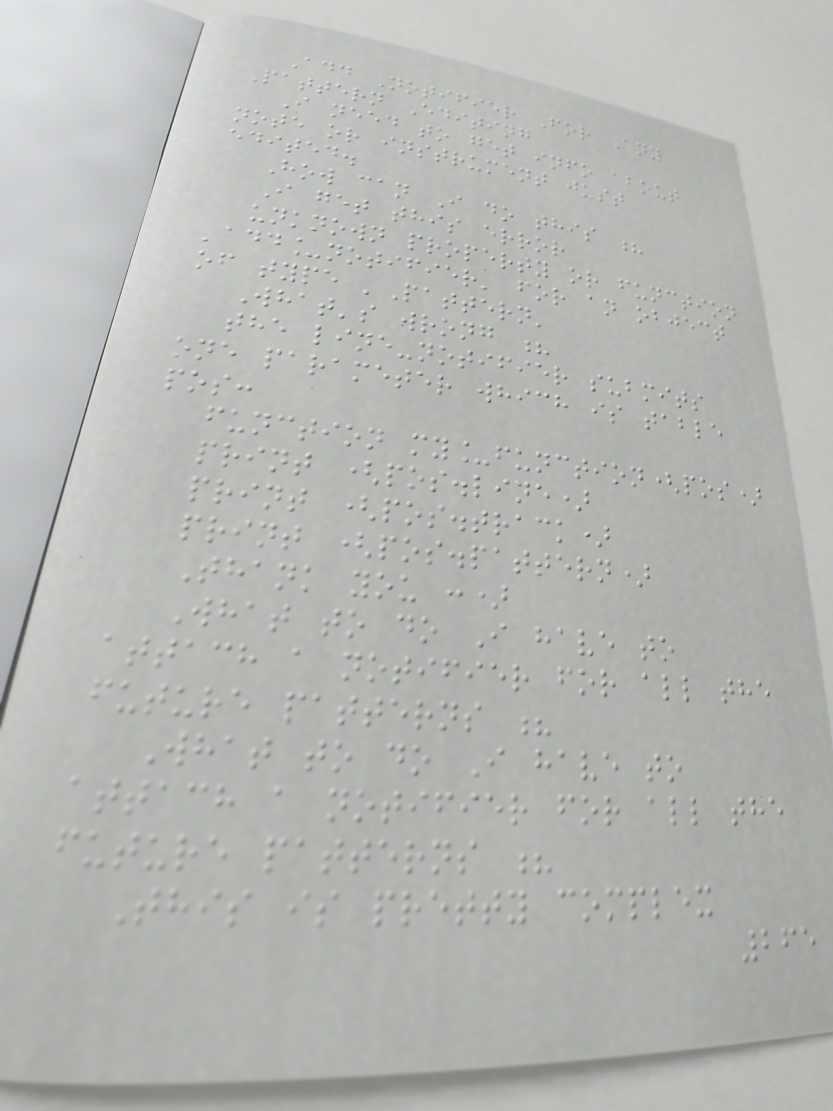Add Notifier For Any
Pattern Editing
I need to get info about
note or instrument just
edited.
How can I do this ?
I get this error
unknown property or function
'add_notifier' for an object
of type 'Pattern'
What's wrong ?
the line-notifier submits
one parameter which is table
pos:
function my_function(pos)
print (pos.line)
print (pos.track)
print (pos.pattern)
Thank you :)
What to do I have to
attach a notifier for all the
future patterns ?
What to do I have to
attach a notifier for all the
future patterns ?
This is pretty complex
265
